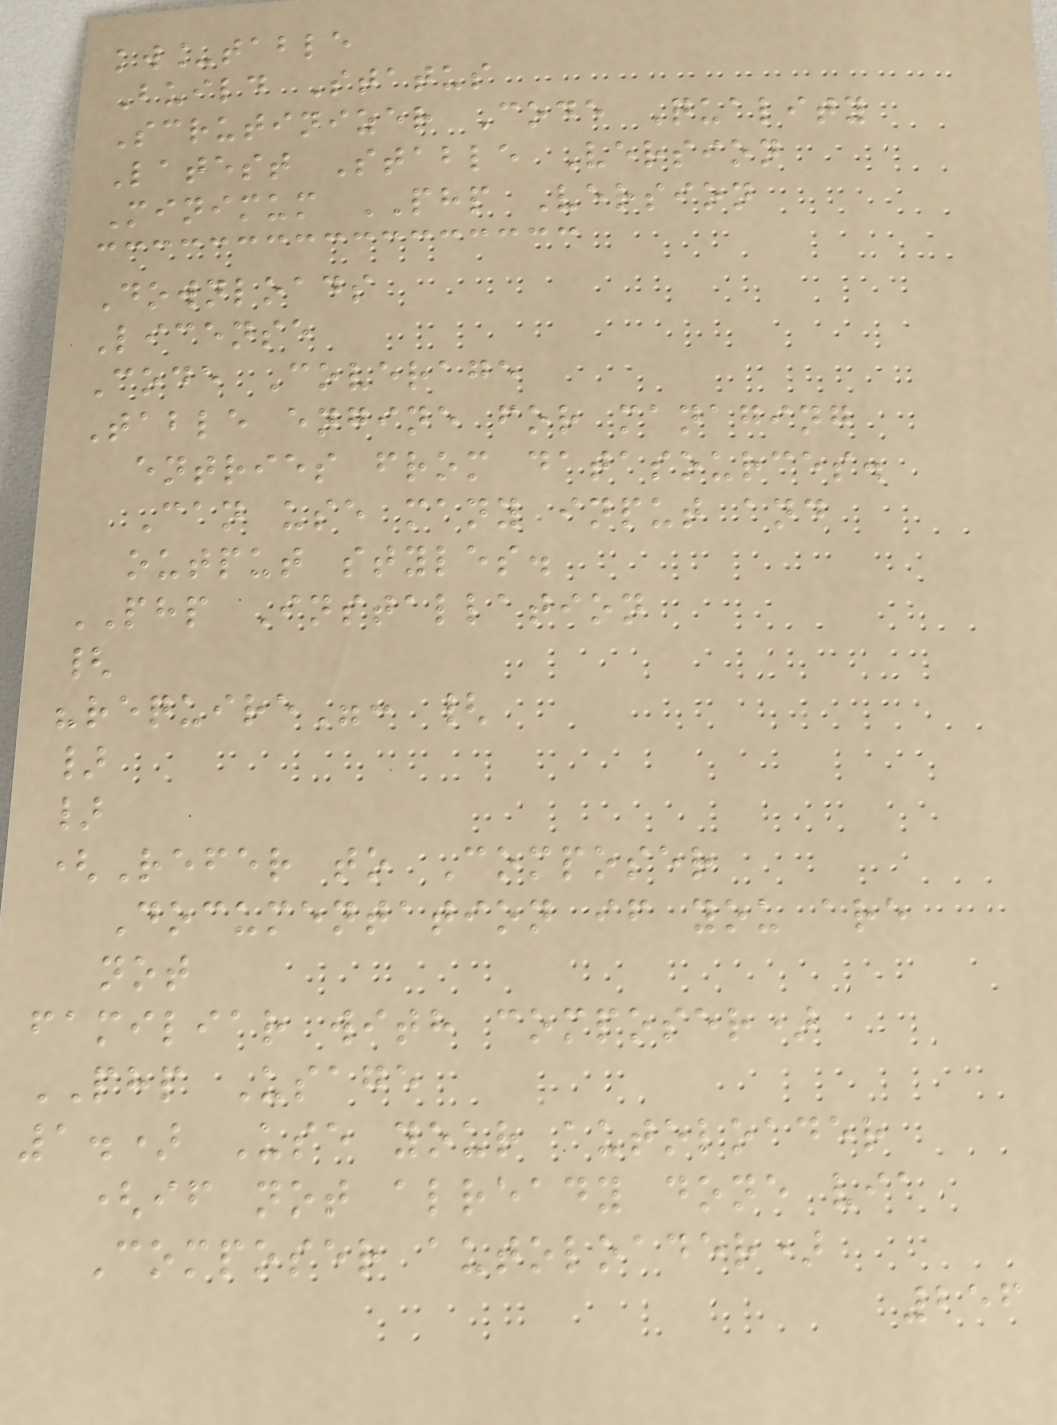kw_table
Build Status
Scrutinizer Code Quality
Latest Stable Version
Minimum PHP Version
Downloads
License
Code Coverage
Table engine for managing
entries from datasources.
Can use many input and
output styles.
PHP Installation
{
"require": {
}
}
(Refer to Composer
Documentation if you are
not
familiar with composer)
PHP Usage
1.) Use your autoloader
(if not already done via
Composer autoloader)
256
